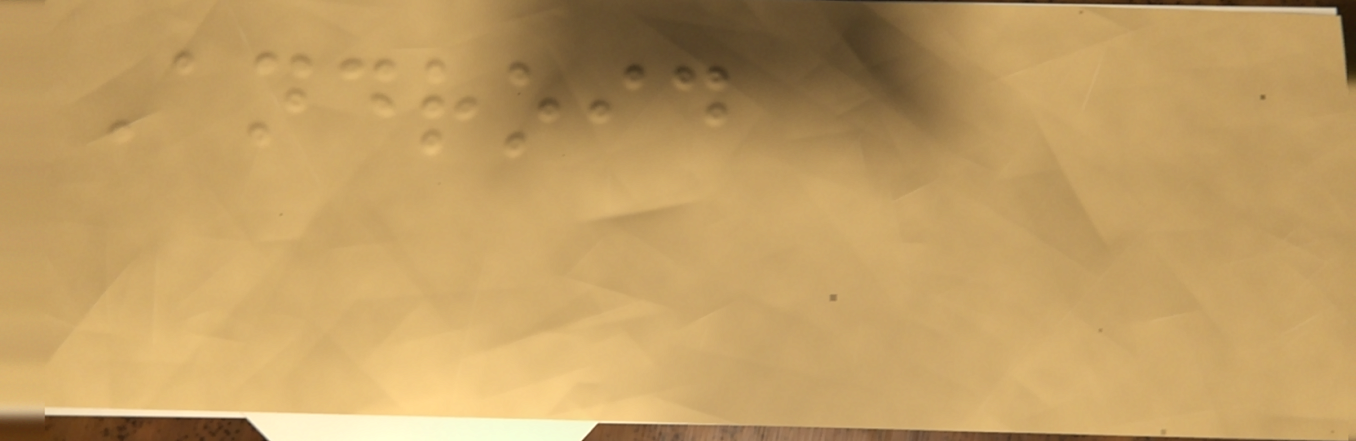Android
